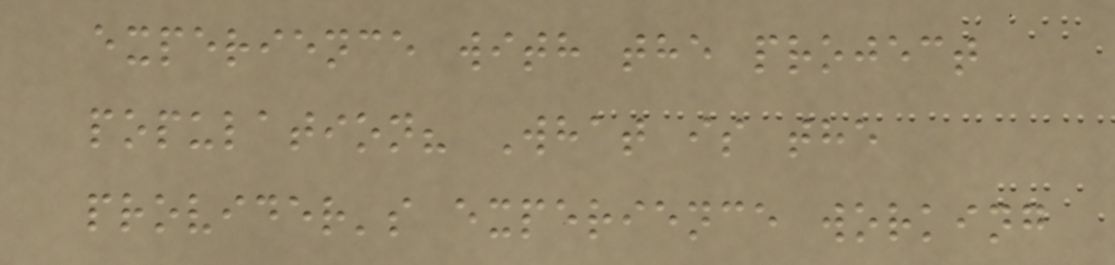experience with the project
population? What is the
provider's experience working
